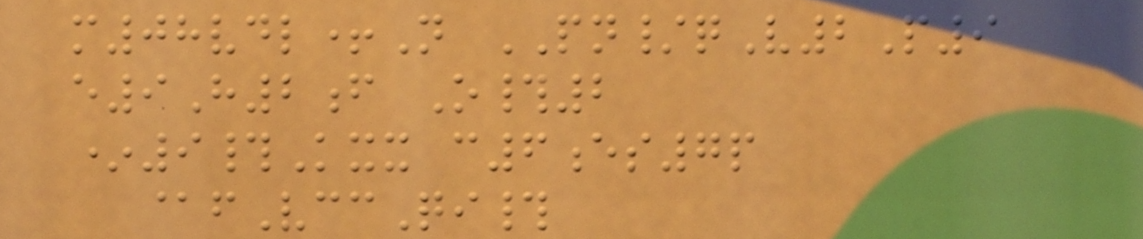m08vdl+N PN/qV2P9
e9H2f O#2
*9#Kxx c6es7p
@fVccQi#
